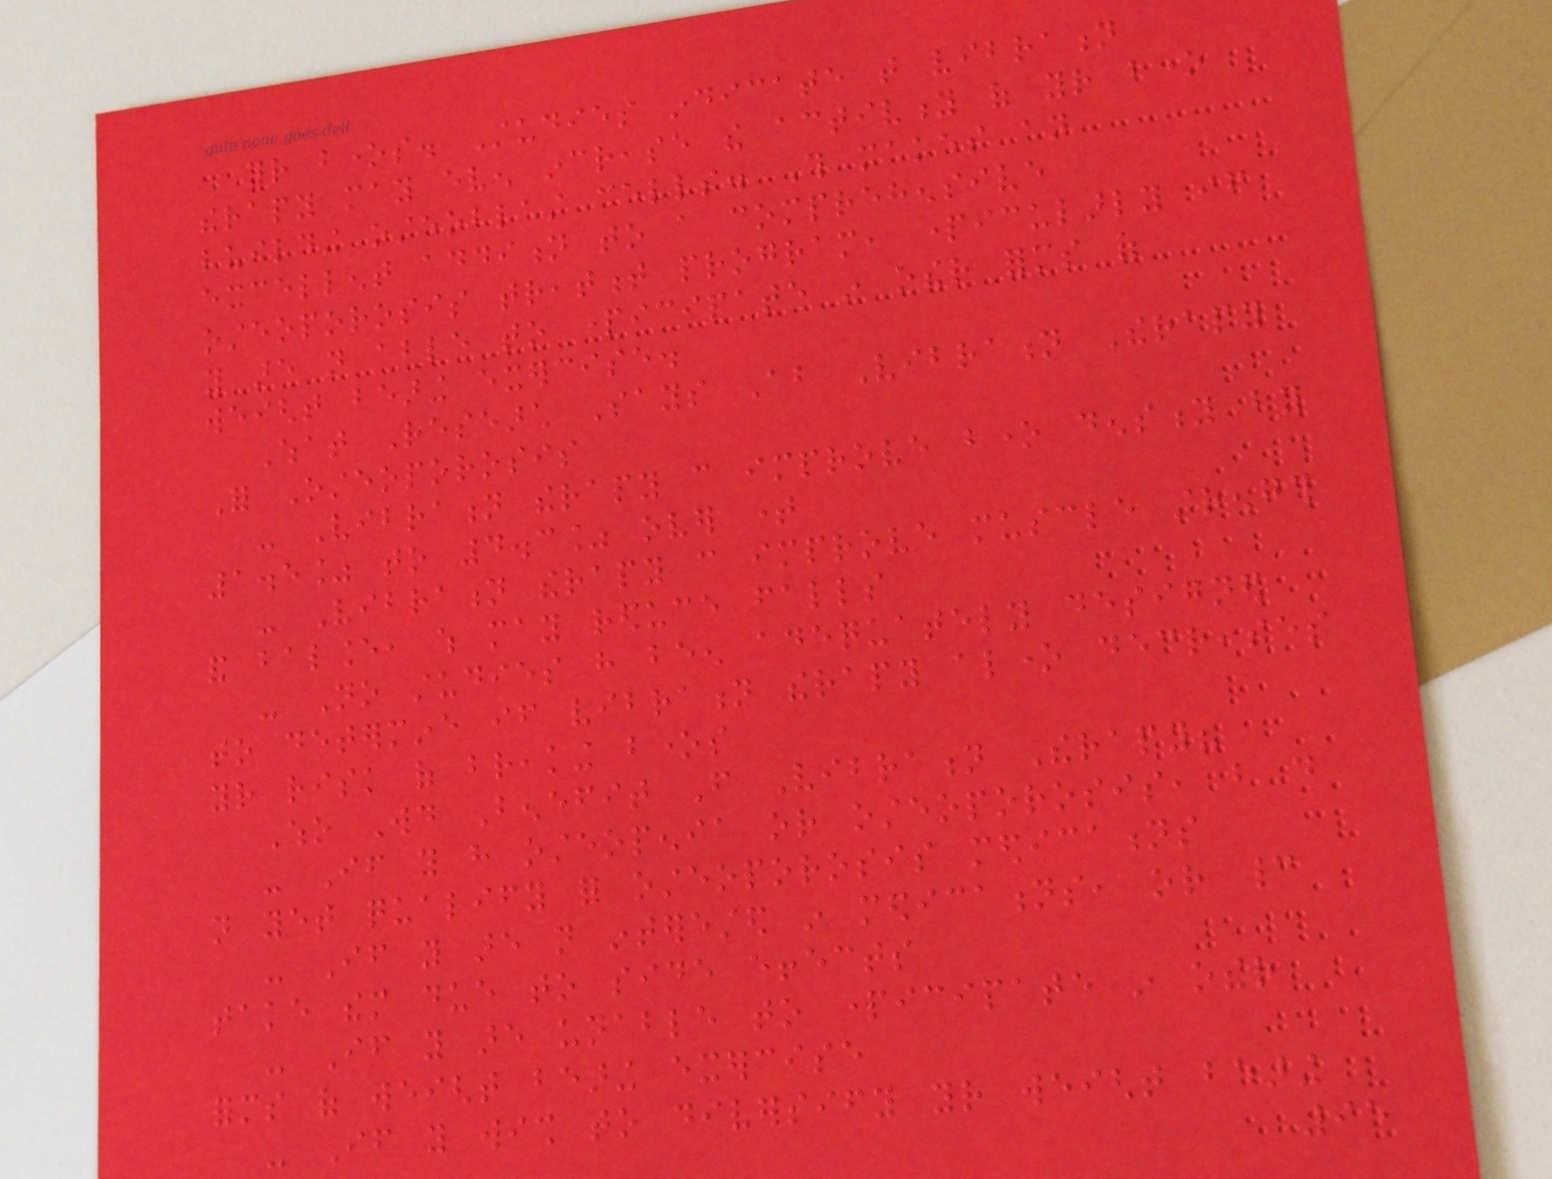your bones. Studies indicate that vibration
therapy may even increase the activity of your bone
building osteoblast cells. This makes an
excellent addition to a comprehensive
osteoporosis treatment program, particularly if
you are not able to participate in other forms of
weight bearing exercise.
What Research Says About Vibration Therapy
For Osteoporosis
- Vibration therapy can improve bone density by
1.5% to 4.3% over time
- Vibration therapy can improve muscle strength
and balance, which may reduce falls
- No studies have been adequately designed
to determine if vibration therapy alone decreases
your risk of breaking bones
Who Would Benefit From Vibration Therapy?
- If you have osteopenia or osteoporosis, but do
not yet qualify for osteoporosis medications
- If you are not interested in medications, or cannot
take them due to side effects
- If you are unable to participate in other
forms of weight bearing exercise
- If you wish to diversify your weight bearing
95
